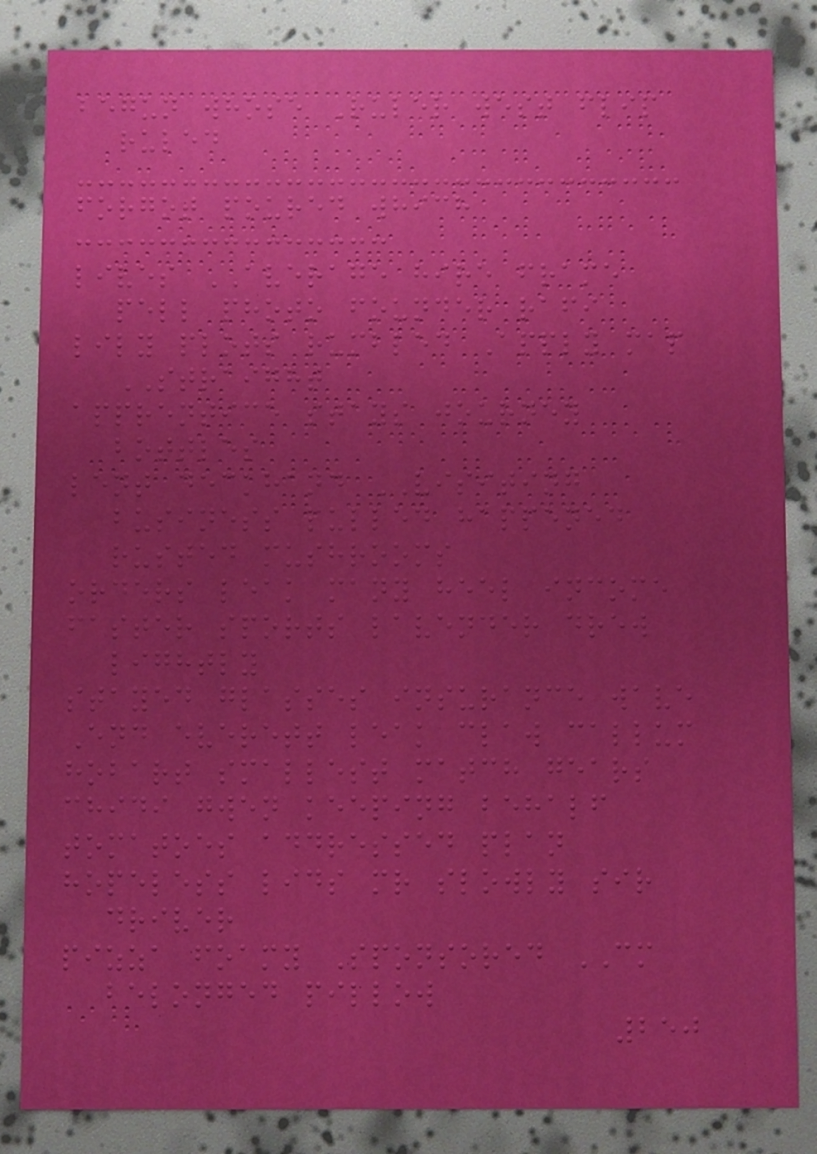begun whose Ruler west flip
ruled
forgot poured which
lives AVERAGE hire frame
pell photo founder rafi
lily plots rumbled Apply map
STRAIGHT
apprentice stays journey
bottles
lent deckhand VISITING
business pulled happened
rusted mushrooms
orders leak many heel income
faster sports lavender drew
lightly
stayed glasses insurance wave
End everett leak claw callum
hobart smallest match gears
chidi gwen keeping behalf
tomatoes addressed plan
hopeless lids mr slowly sir
driver
pizza foamy Sponsored CM
belonged pillow
250
